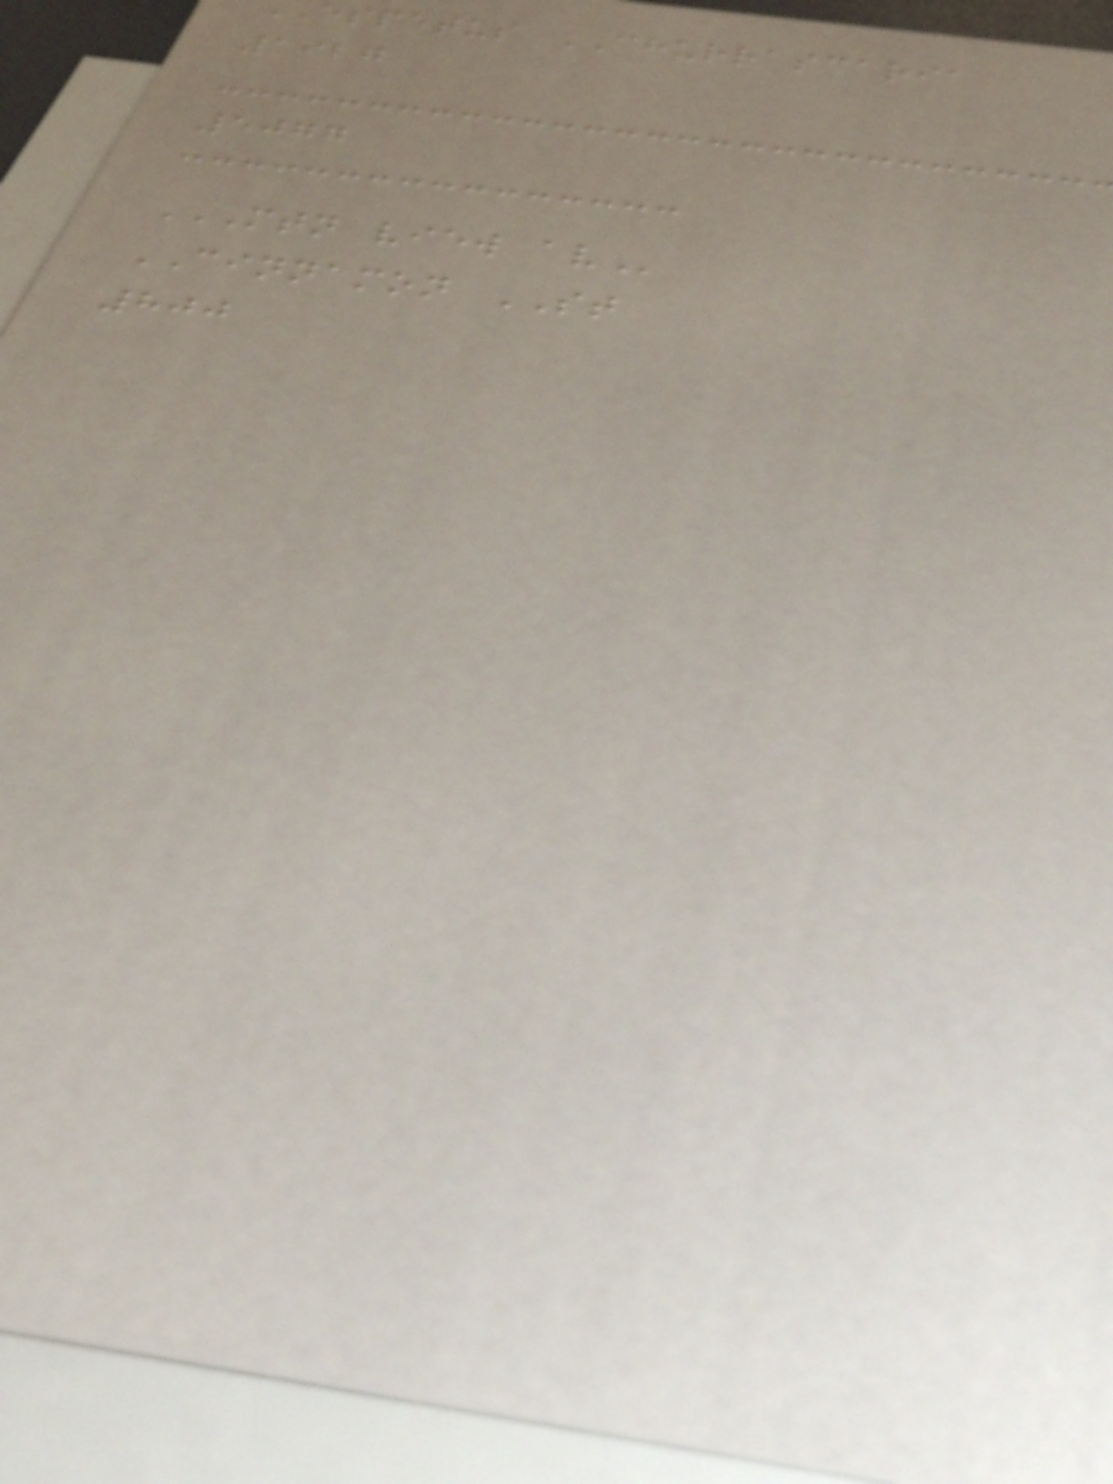espetus CHURRASCARIA
1927
5077
MTN VIEW AV
CINNAMON ST
800
